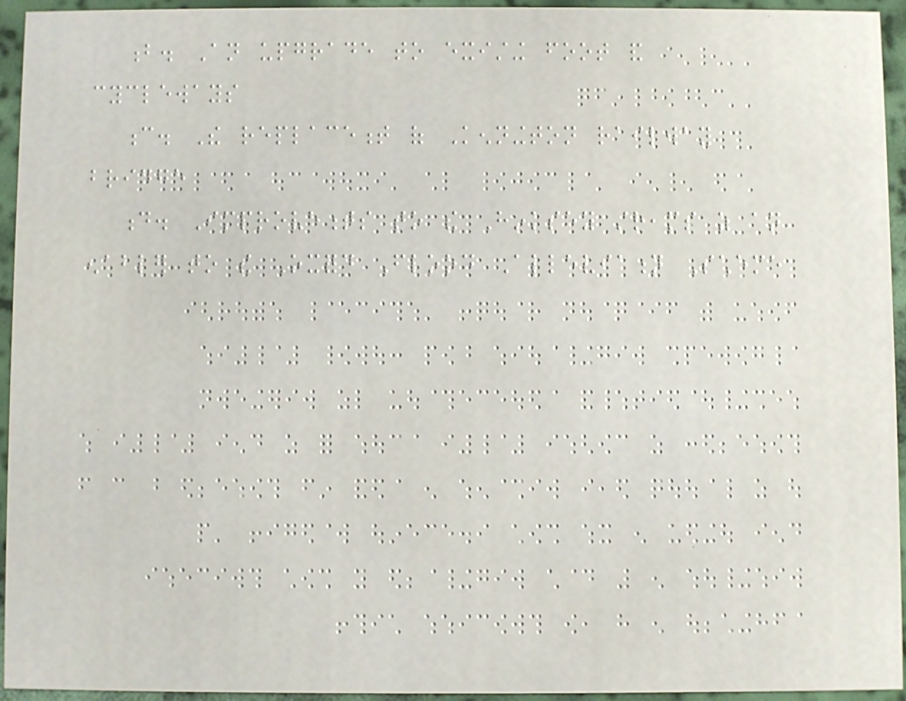b. An upgrade to existing foot and
cycleways
c. The replacement of Kennington railway
bridge
d. Improvements to the Hinksey streams as an
enabler to the Oxford Flood Alleviation Scheme
